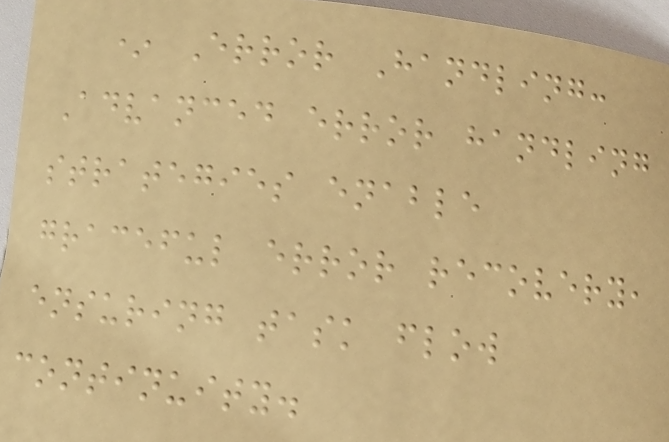* Error Handling:
Advanced error handling
strategies enable
graceful error recovery,
ensuring task flow
continuity.
